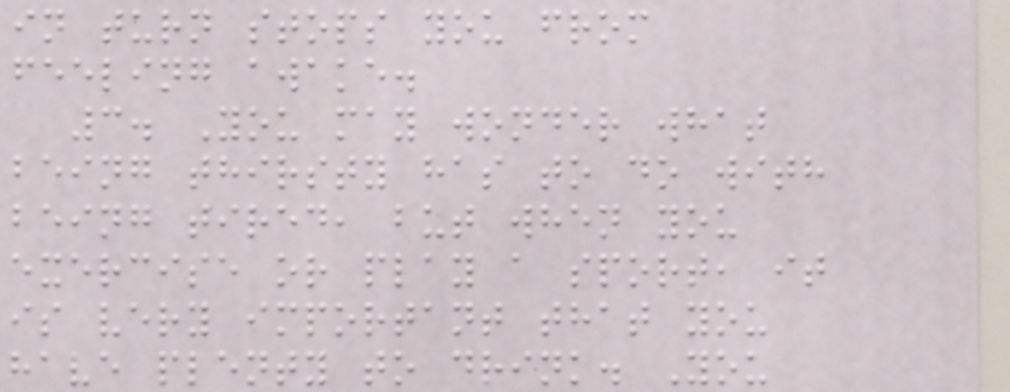in turn stops you from
feeling awake.
3. You may wonder what
being thirsty has to do with
being tired, but when you
exercise or play a sport, it
is very important that you
have plenty to drink. You
